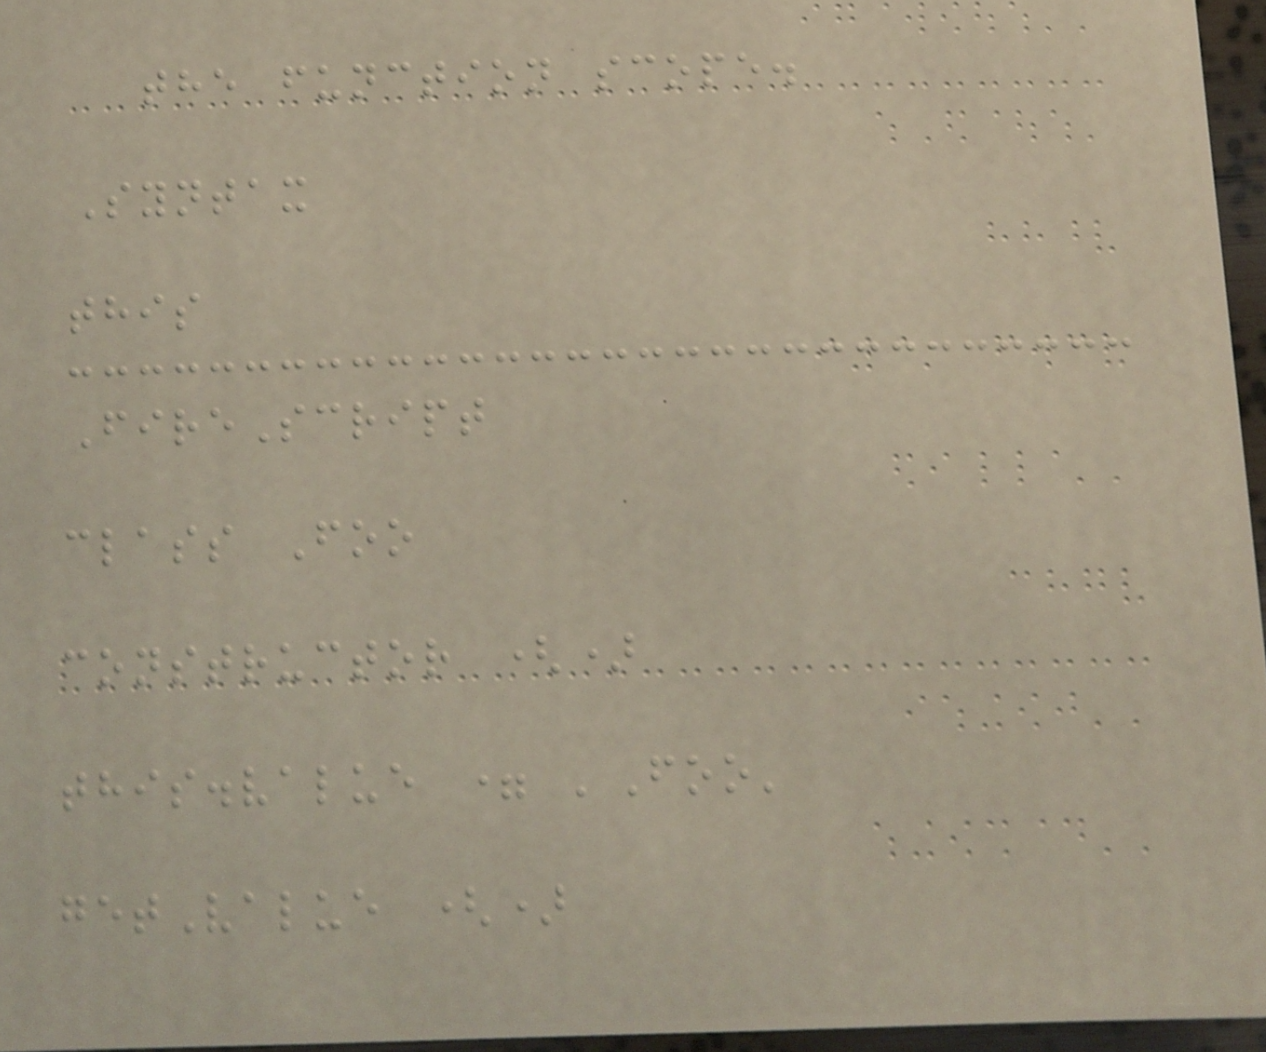the function scope.
Syntax
this
FireScript
class Foo
constructor ()
this.value = 'Foo'
getValue ()
